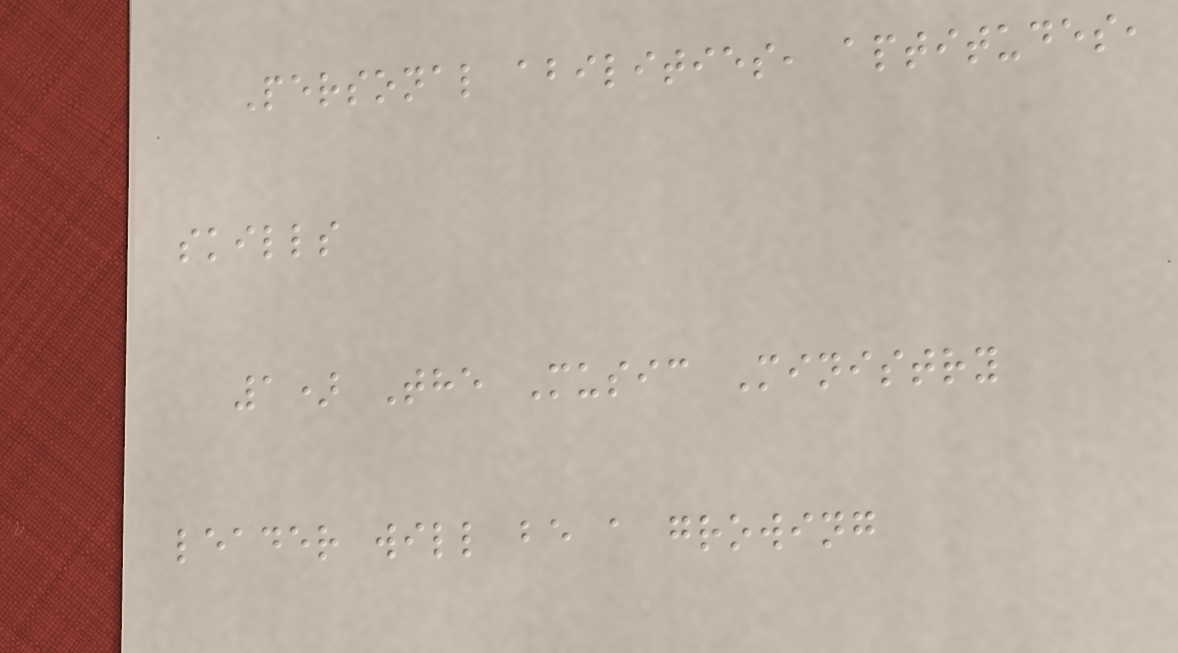Personal abilities, aptitudes,
skills
1) The Music Ministry
leader will be a growing
